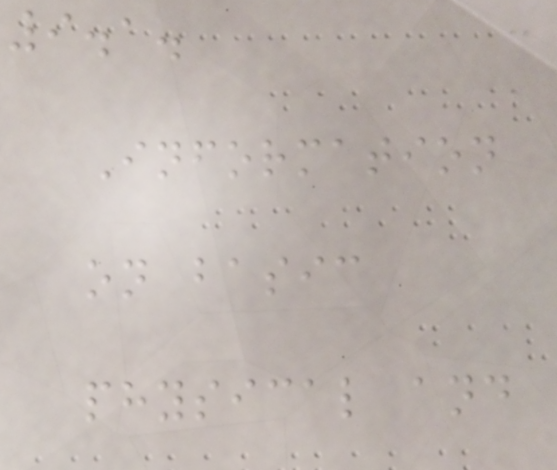9.1.
Information
on basic
physical and
